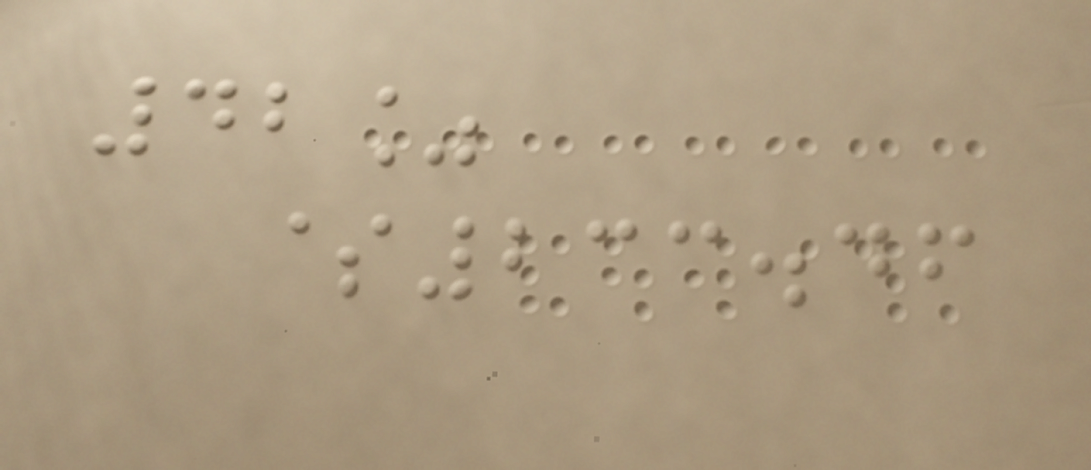42%
$233.46
